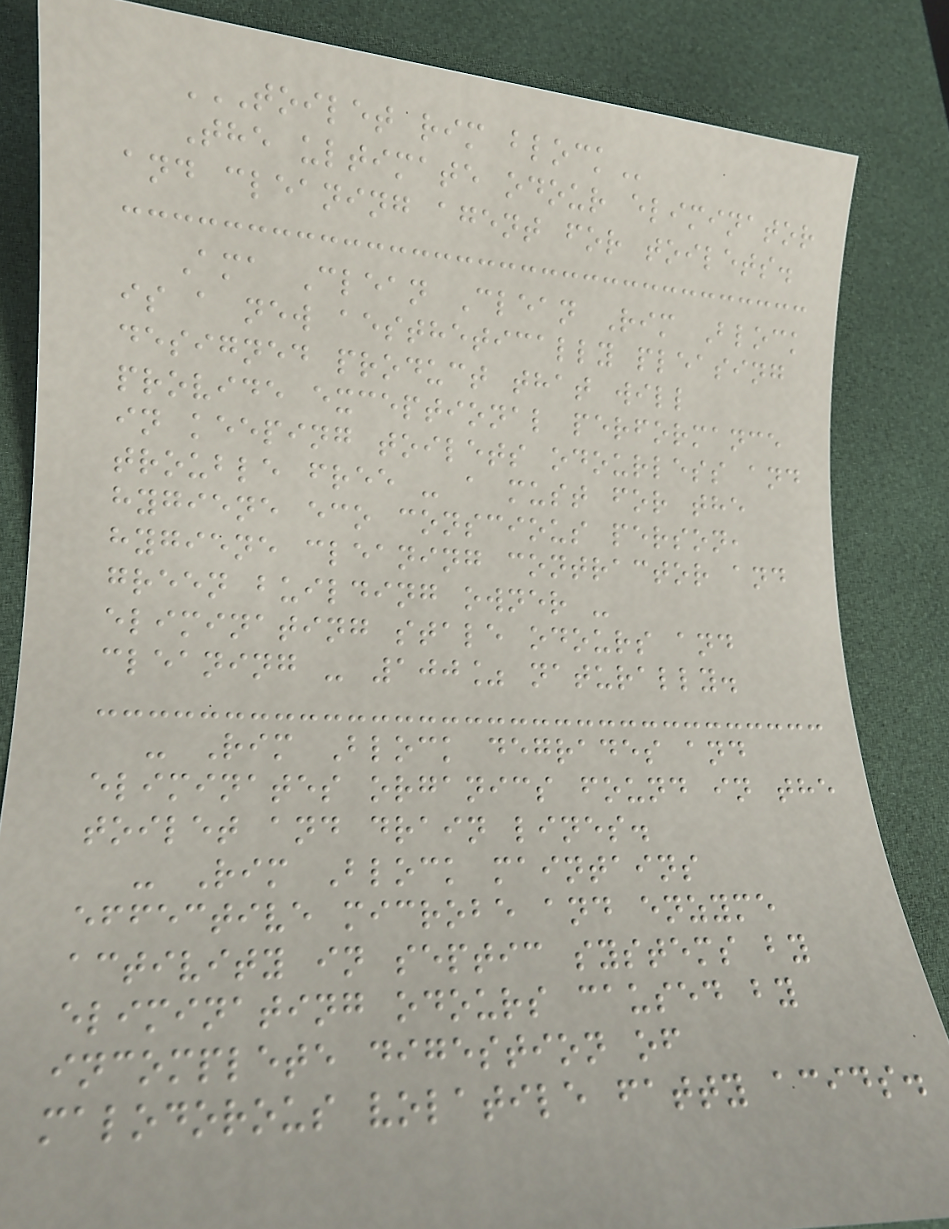TOILET RIM BLOCK
The ultimate odour eliminator
and cleaning agent for toilets.
Ama Clean Clean Rim Block
is a new aesthetically pleasing
designed product that will
provide exceptional performance
in keeping toilets odourless and
trouble free - a must for the
hygiene eco conscious person,
hygiene cleaning contractor and
green building owner -
eliminating stale odours and
cleaning - 100% naturally.
- Rim Block degrades and
eliminates organics found in the
toilet and drain lines.
- Rim Block maintains
effective microbe and enzyme
activity in septic systems by
eliminating odours caused by
incomplete digestion of
malodorous volatile fatty acids.
